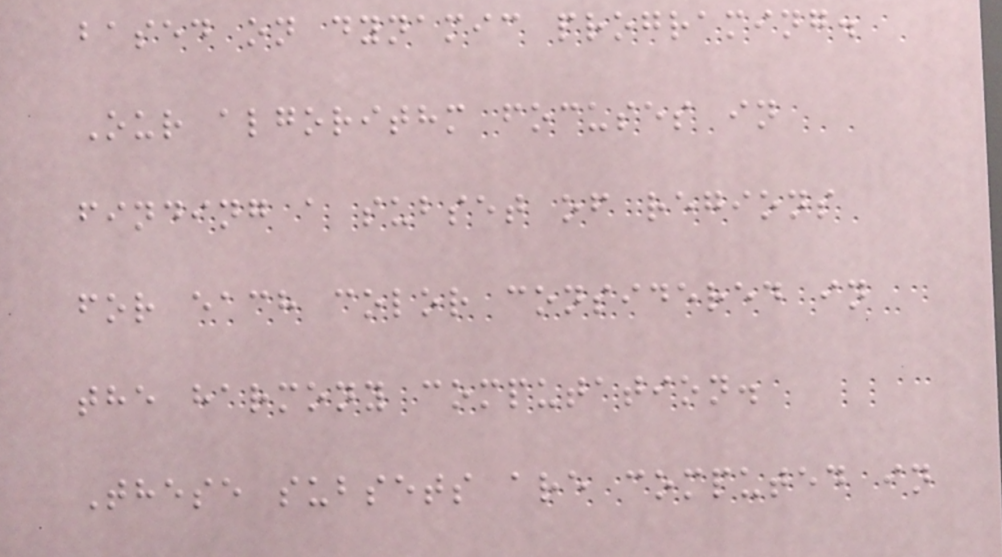based on dynamic programing.
Our algorithm focuses in
finding a subset of regions
for each color considered in
the harmony computation.
These subsets are computed in
